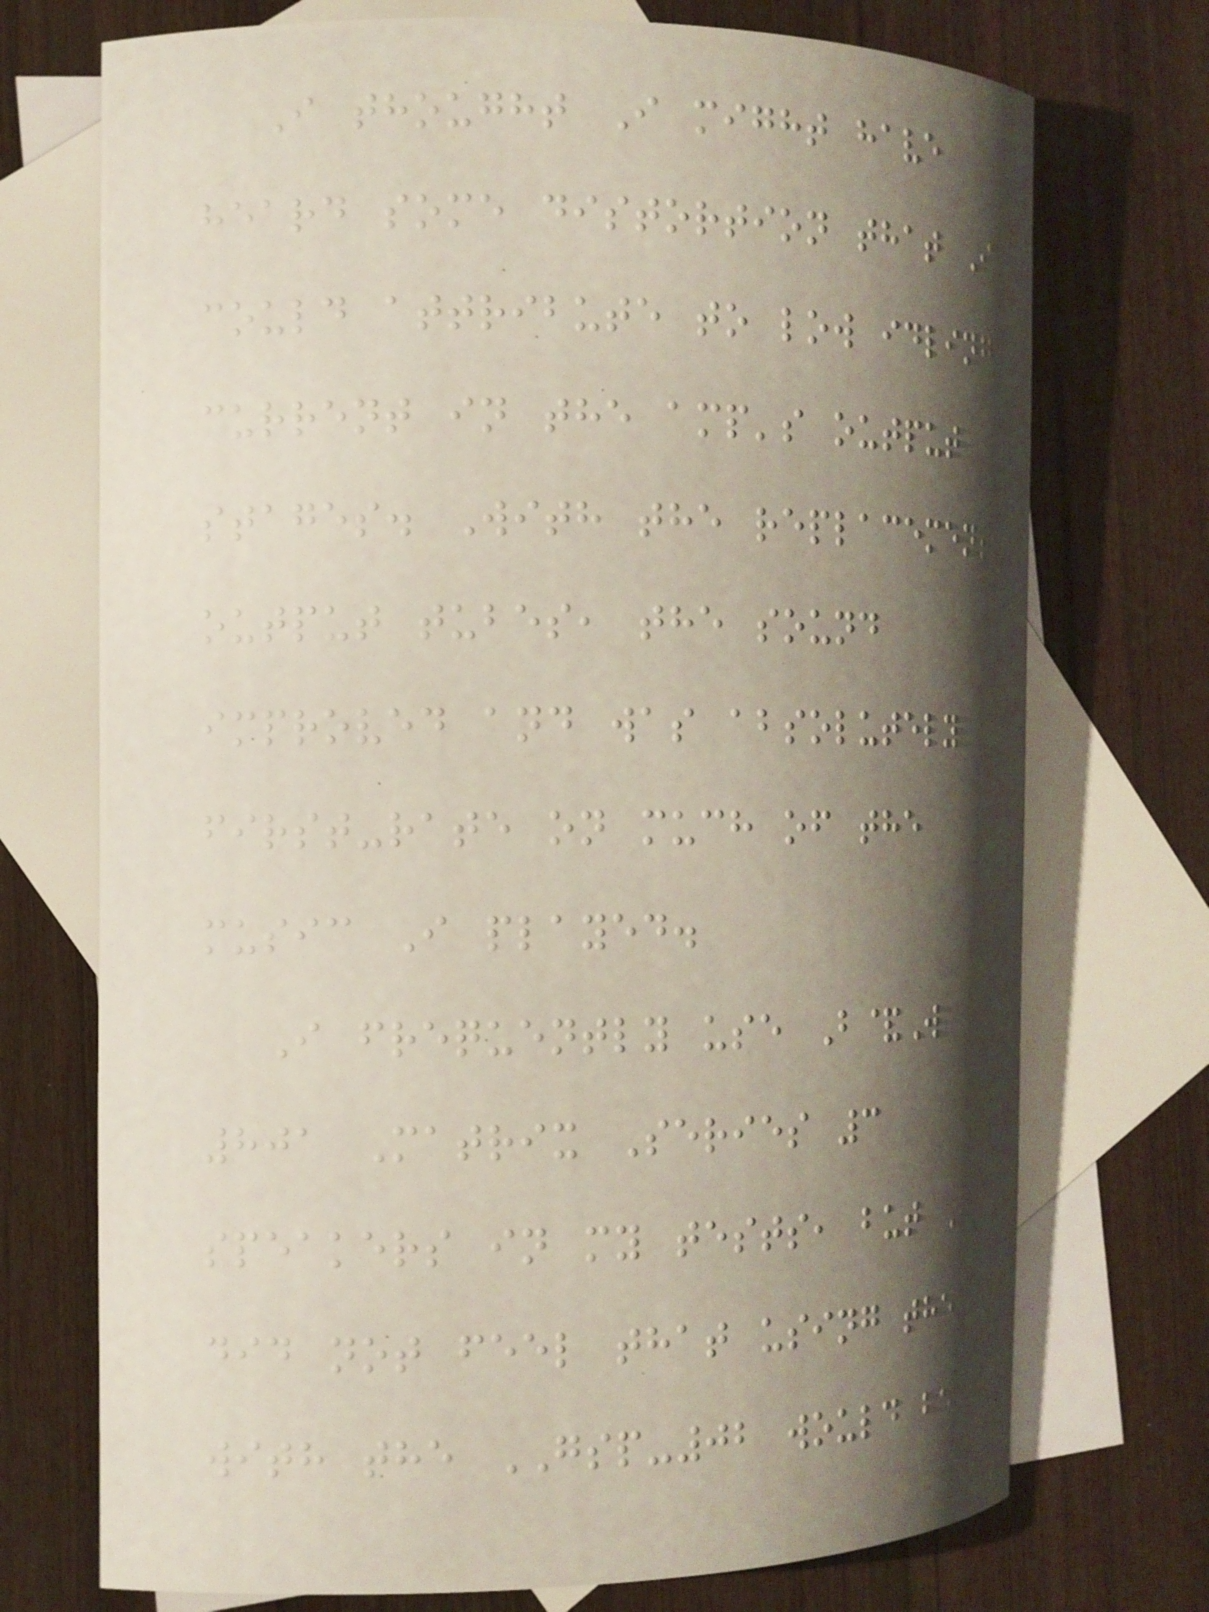I thought I might have
heard some distortion that I
could attribute to low idling
current in the amp's output
stages. With the replacement
output tubes, the sound
improved and was absolutely
first-rate on much of the
music I played.
I frequently use B&W
801 Matrix Series 3
speakers in my tests, but I
did not feel that using them
with the GSP-02 would be
